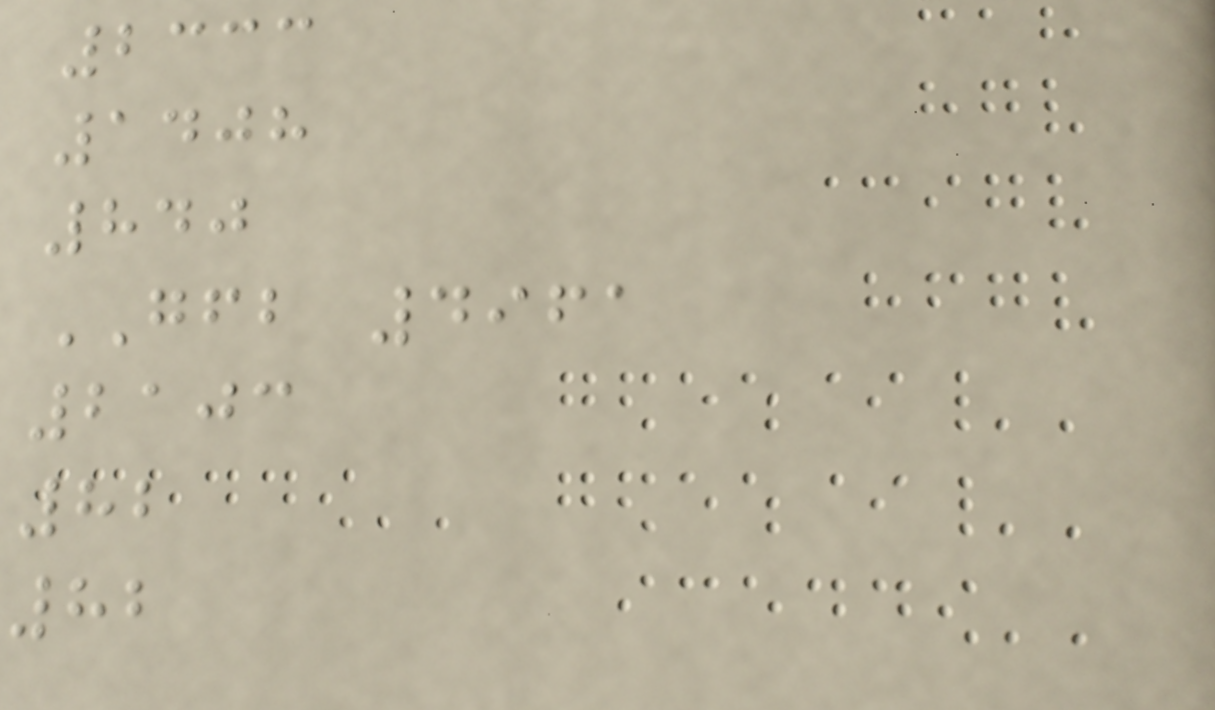2333
1408
840
GFB 4961
2103
82
82
